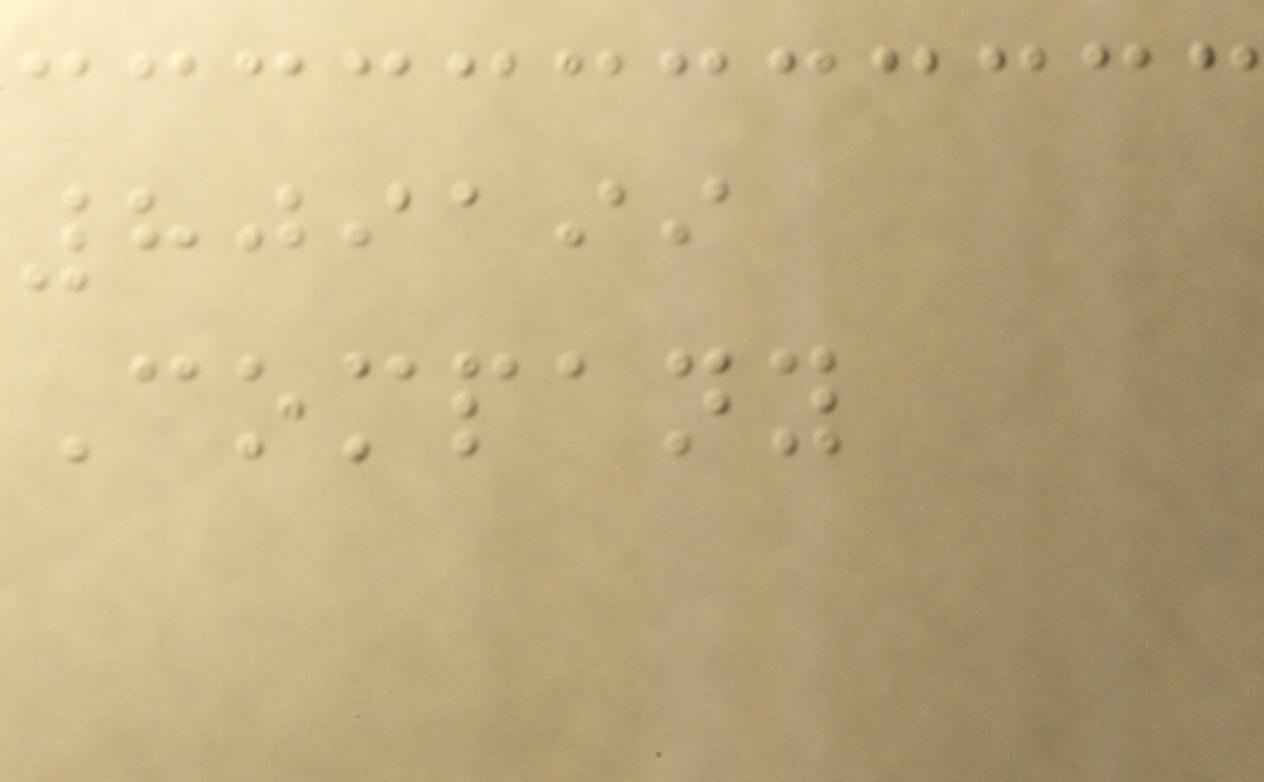809199
Company
